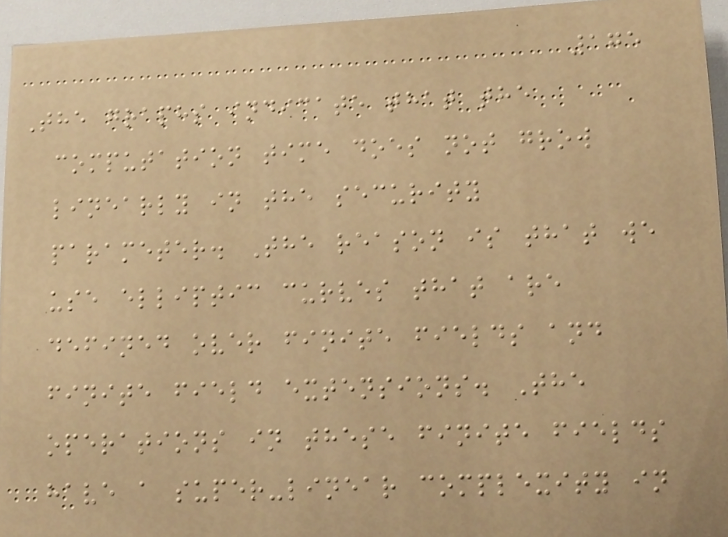175
The graphs indicate that the
computation time does not grow
linearly in the security
parameter. The reason is that we
use elliptic curves that are
defined over finite fields and
finite field extensions. The
operations in these finite fields
have a super-linear complexity in
